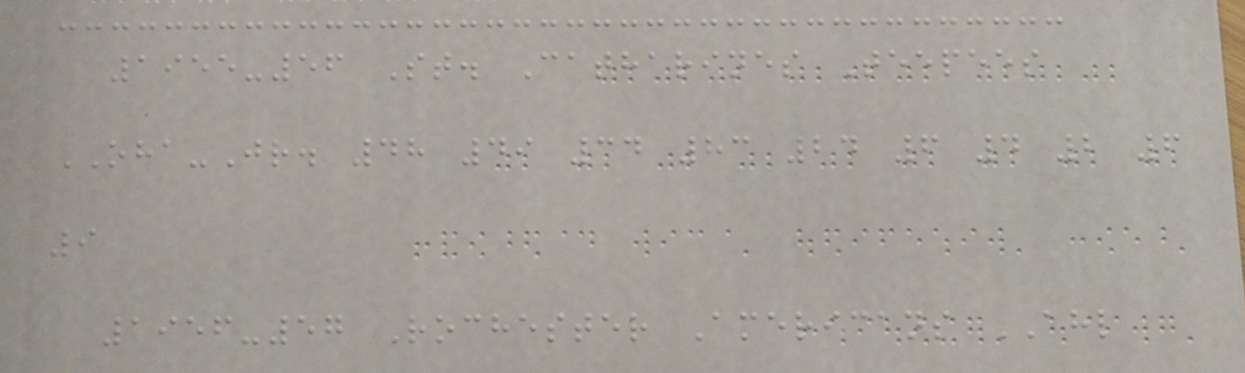1955-56 St. Catharines Teepees
OHA-Jr. 48 49 34 83 24 6 4 2 6
9
1956-57 Rochester Americans AHL
